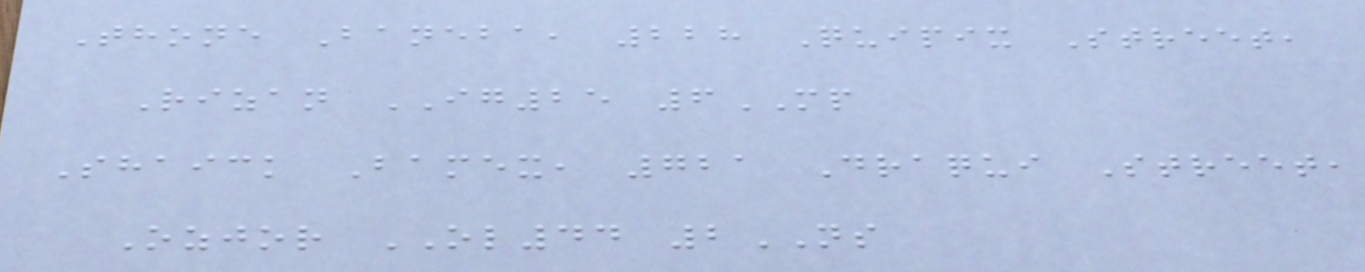Thone Baneba, 228 Quipix Street,
Rizan IG25 6MP
Shaick Bamex, 721 Draqui Street,
Ozjor OL44 2NS
